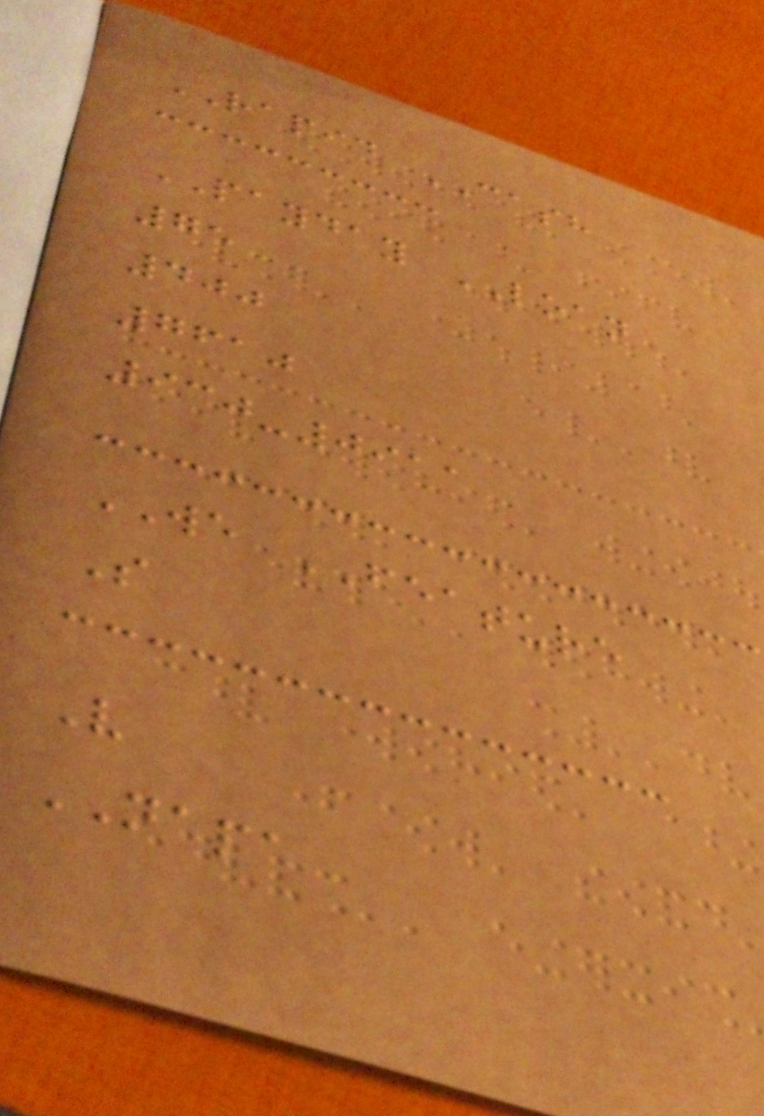RAPID CASH
PAYDAY LOAN
75
400
7610
930-0911
WE FEATURE
S
V
NAPA
